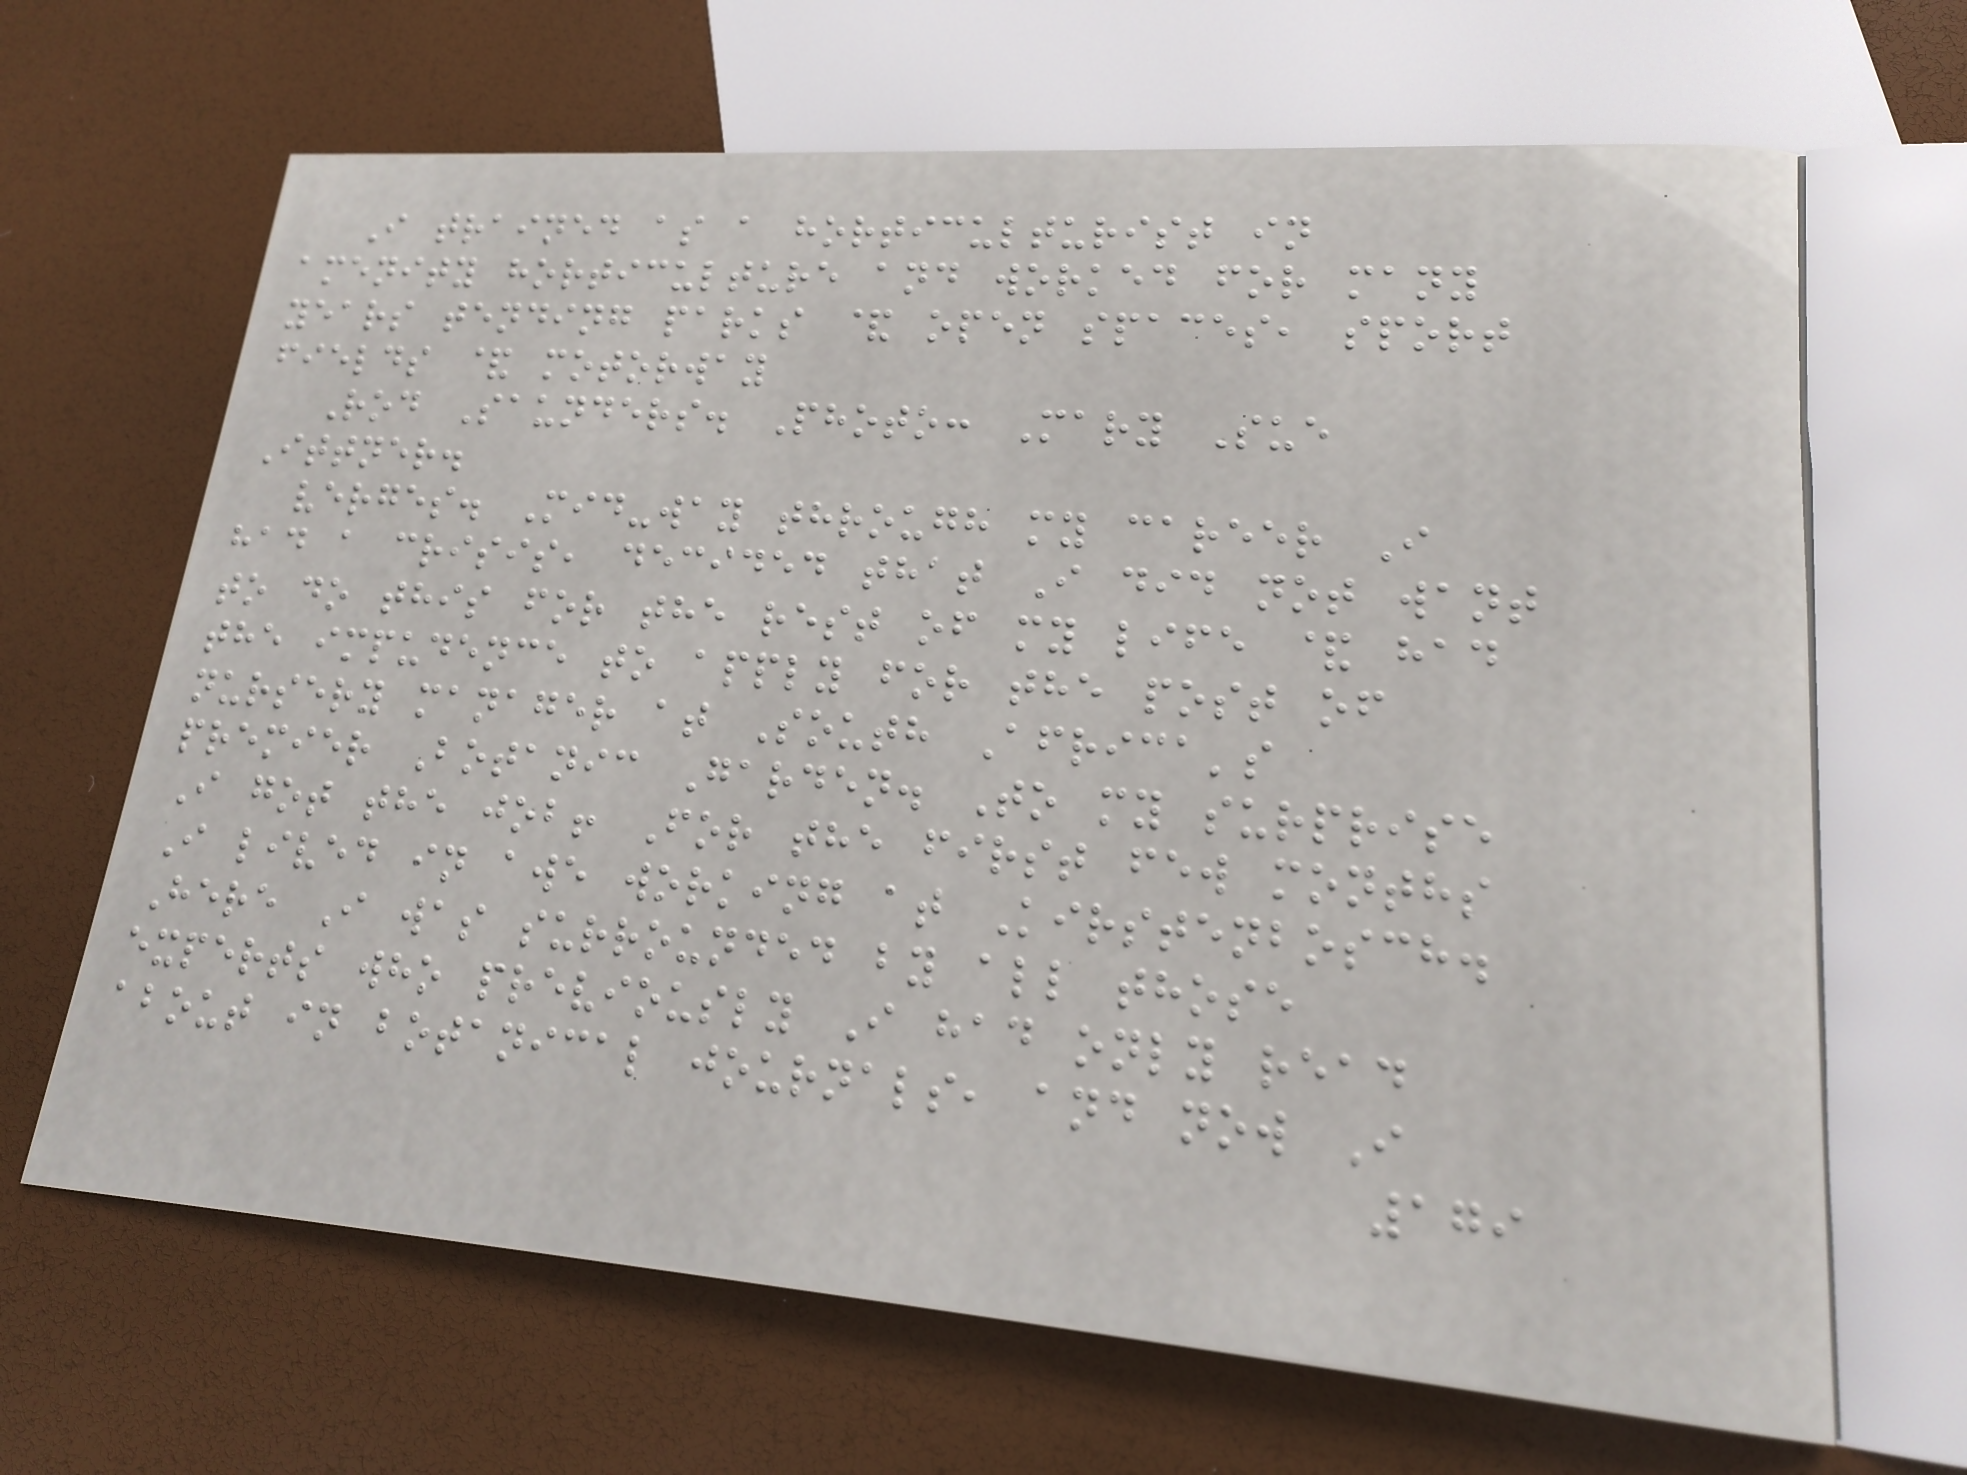I trained as a horticulturist in
amenity horticulture and worked for many
years tending parks & open spaces, sport
fields & motorway
Rod Saunders. Photo: Mary Sue
Ittner.
verges. Mid-way through my career I
had a crisis, decided that I did not want
to do this for the rest of my life & had
the impudence to apply for the post of
nursery manager at South Africa's
premier Botanic Garden. To my surprise
I got the job! For the first few months
I lived in awe working at Kirstenbosch.
Here I was surrounded by all those
experts who previously I had only read
about in botanical journals, and now I
179
